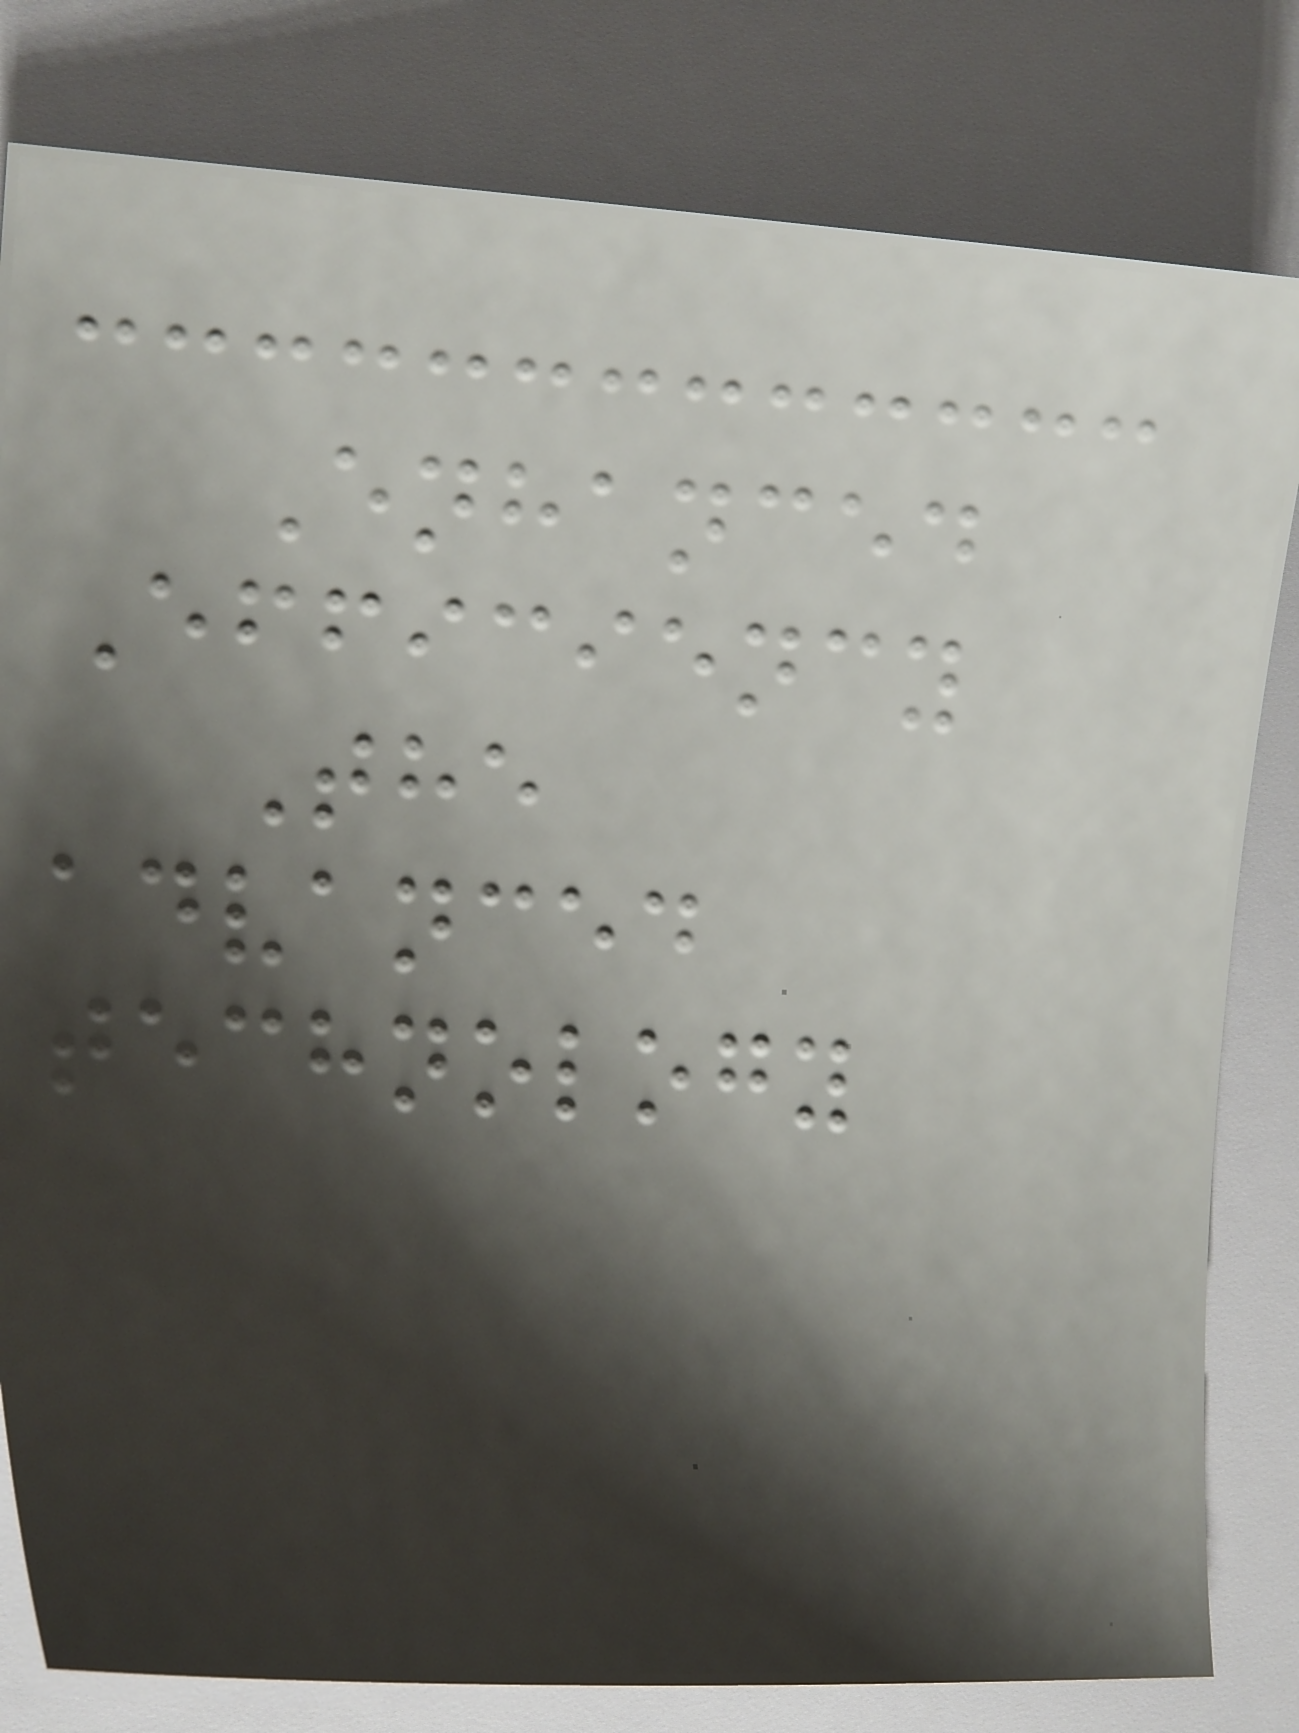Enhanced
Efficiency
The
advanced
technology
